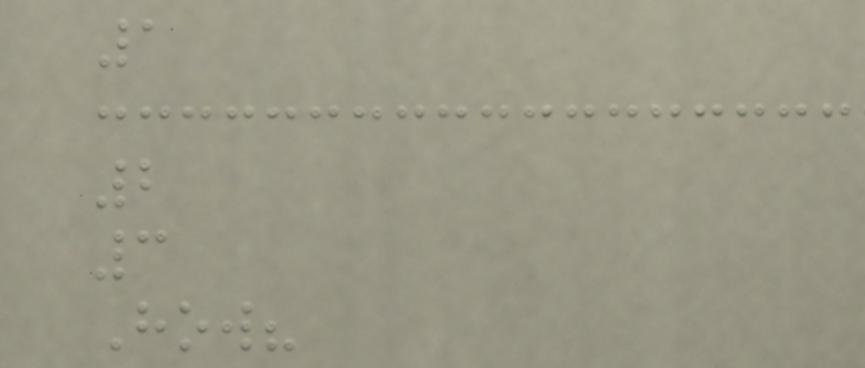1
2
3
How?
